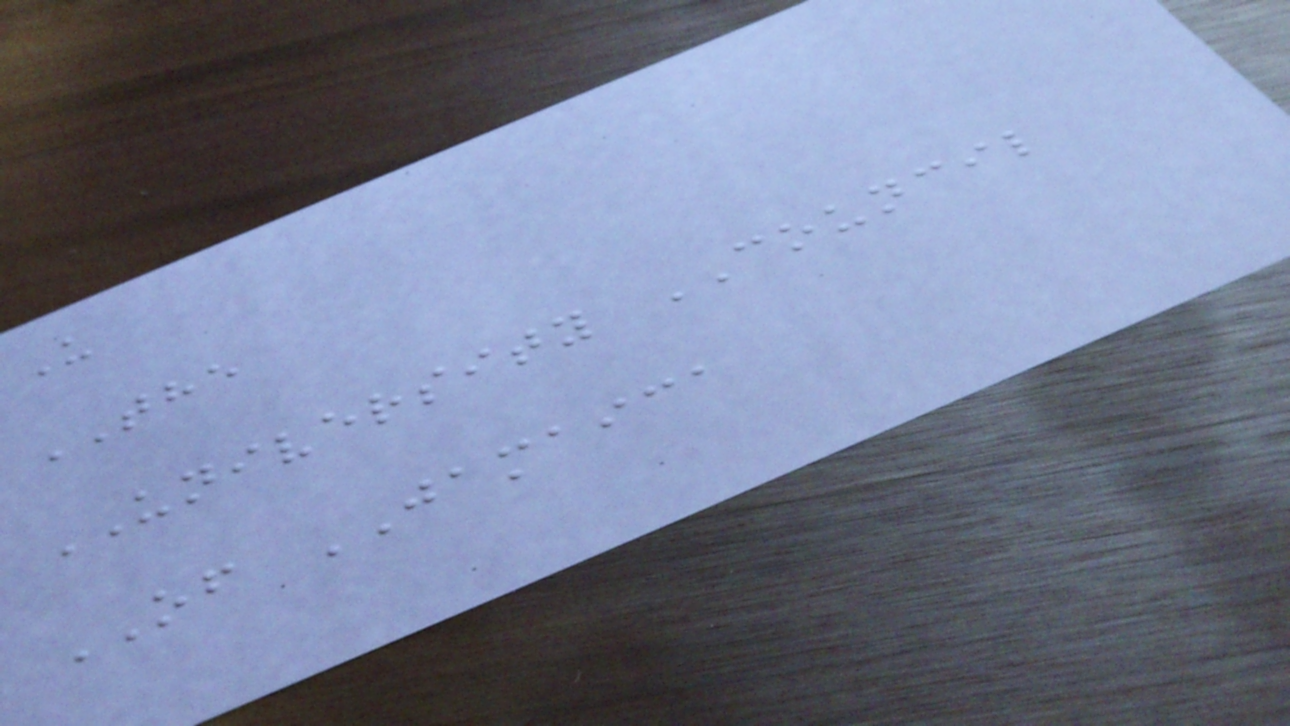U
THE
UNIVERSITY COUNCIL
OF JAMAICA
